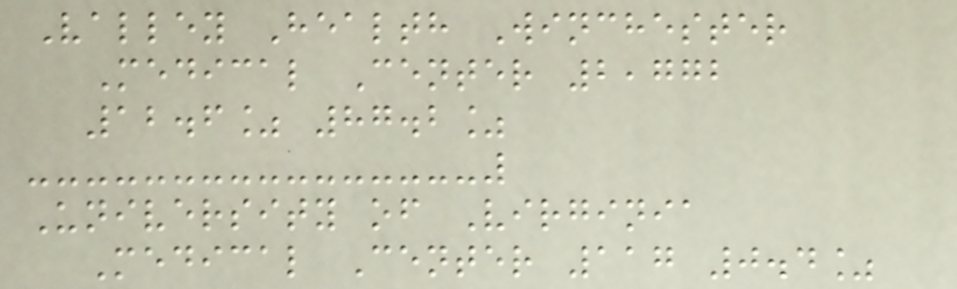Valley Health Winchester
Medical Center 2,772
12.6% 87.2%
University of Virginia
Medical Center 117 0.4%
